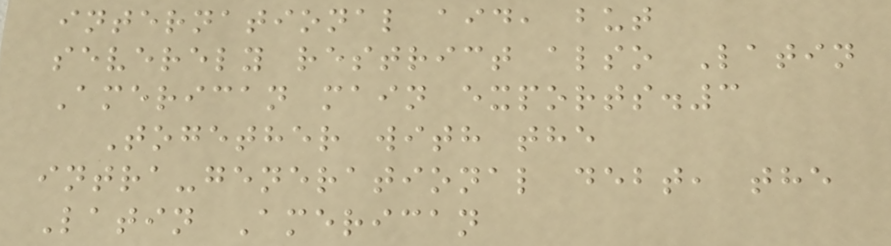international aid, but
severely restrict also Latin
American main exports.3
Together with the
intra-generational debt, the
Latin American
